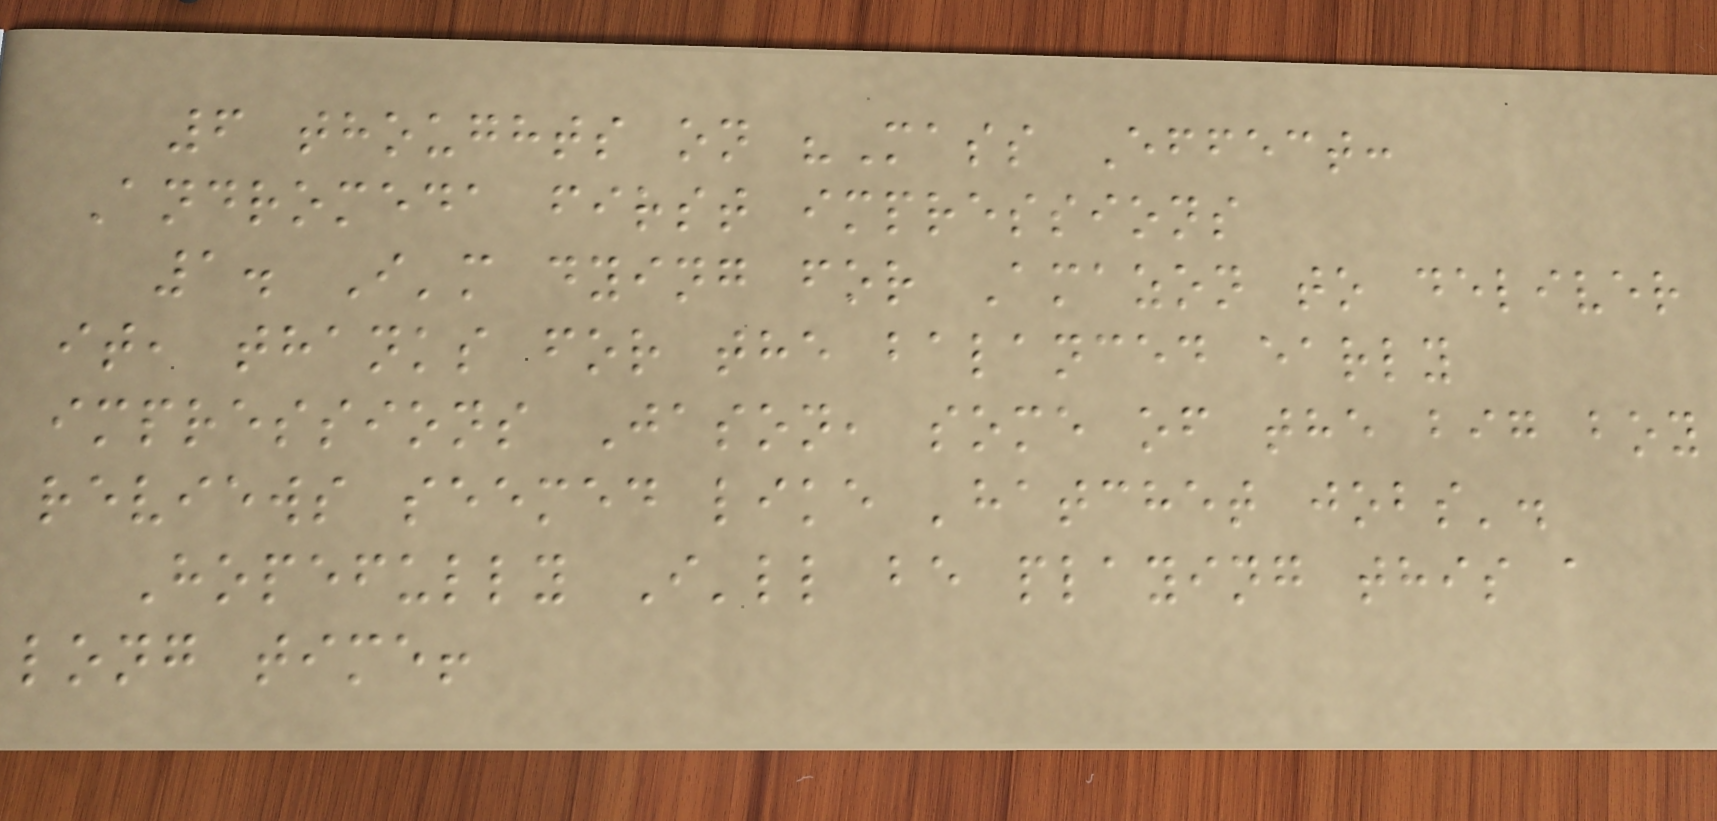6 thoughts on "Mass Effect:
Andromeda first impressions
1. I'm dying for Amazon to deliver
it, thanks for the balanced early
impressions Jason, some of the big boy
reviews seemed like 'hatchet jobs'.
Hopefully I'll be playing this a
long time!
